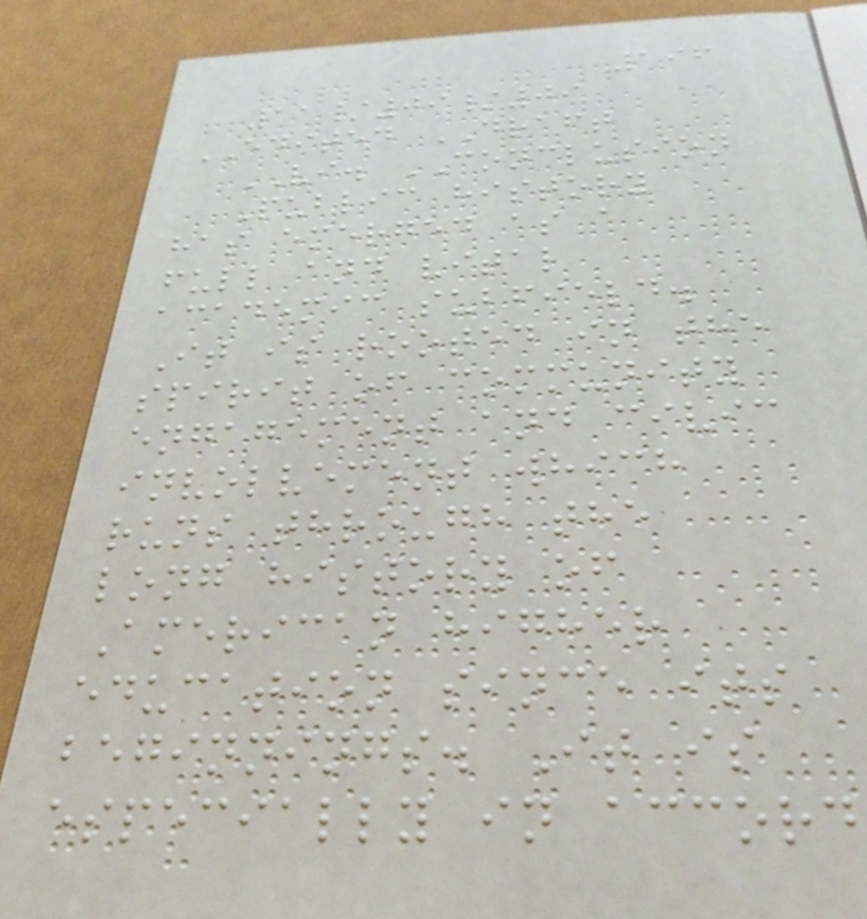196
11/09/09
EDITED DRAFT
VI. CONCLUSION
Public history
has emerged as a
full and vital
academic subfield.
It is rooted in the
spirit of community
engagement and civic
involvement which
runs through the
long history of
American higher
education since its
beginnings. It is
especially in accord
